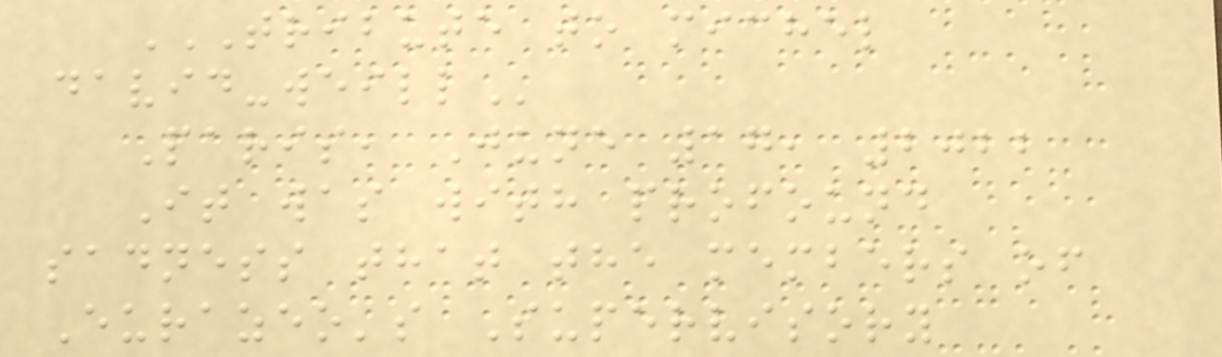TRIBUTE TO MICHEL
DAVID-WEILL
Paris, June 17, 2022
It was with profound
sadness that the members of
Eurazeo's Supervisory
